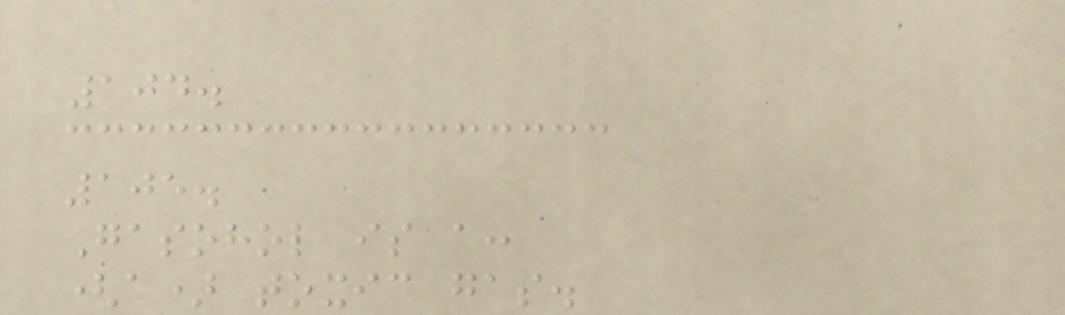104.
105.
Gasohol is a:
(a) toxic gas.
